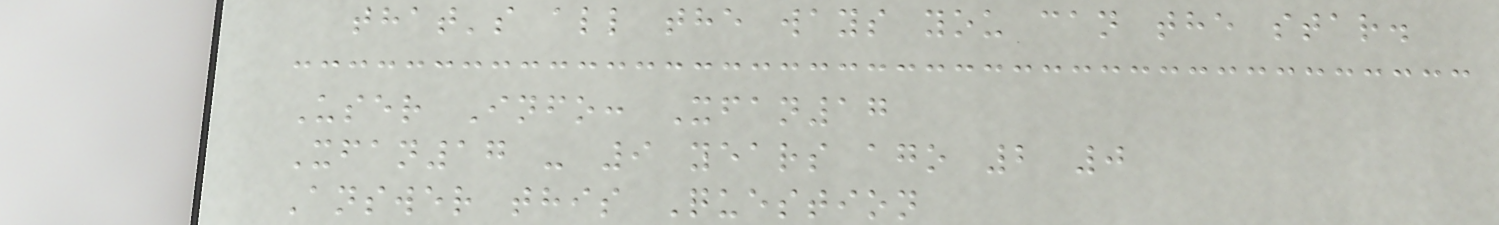that's all the ways you can the star.
User Info: Xfan17
Xfan17 - 9 years ago 2 0
Answer this Question
